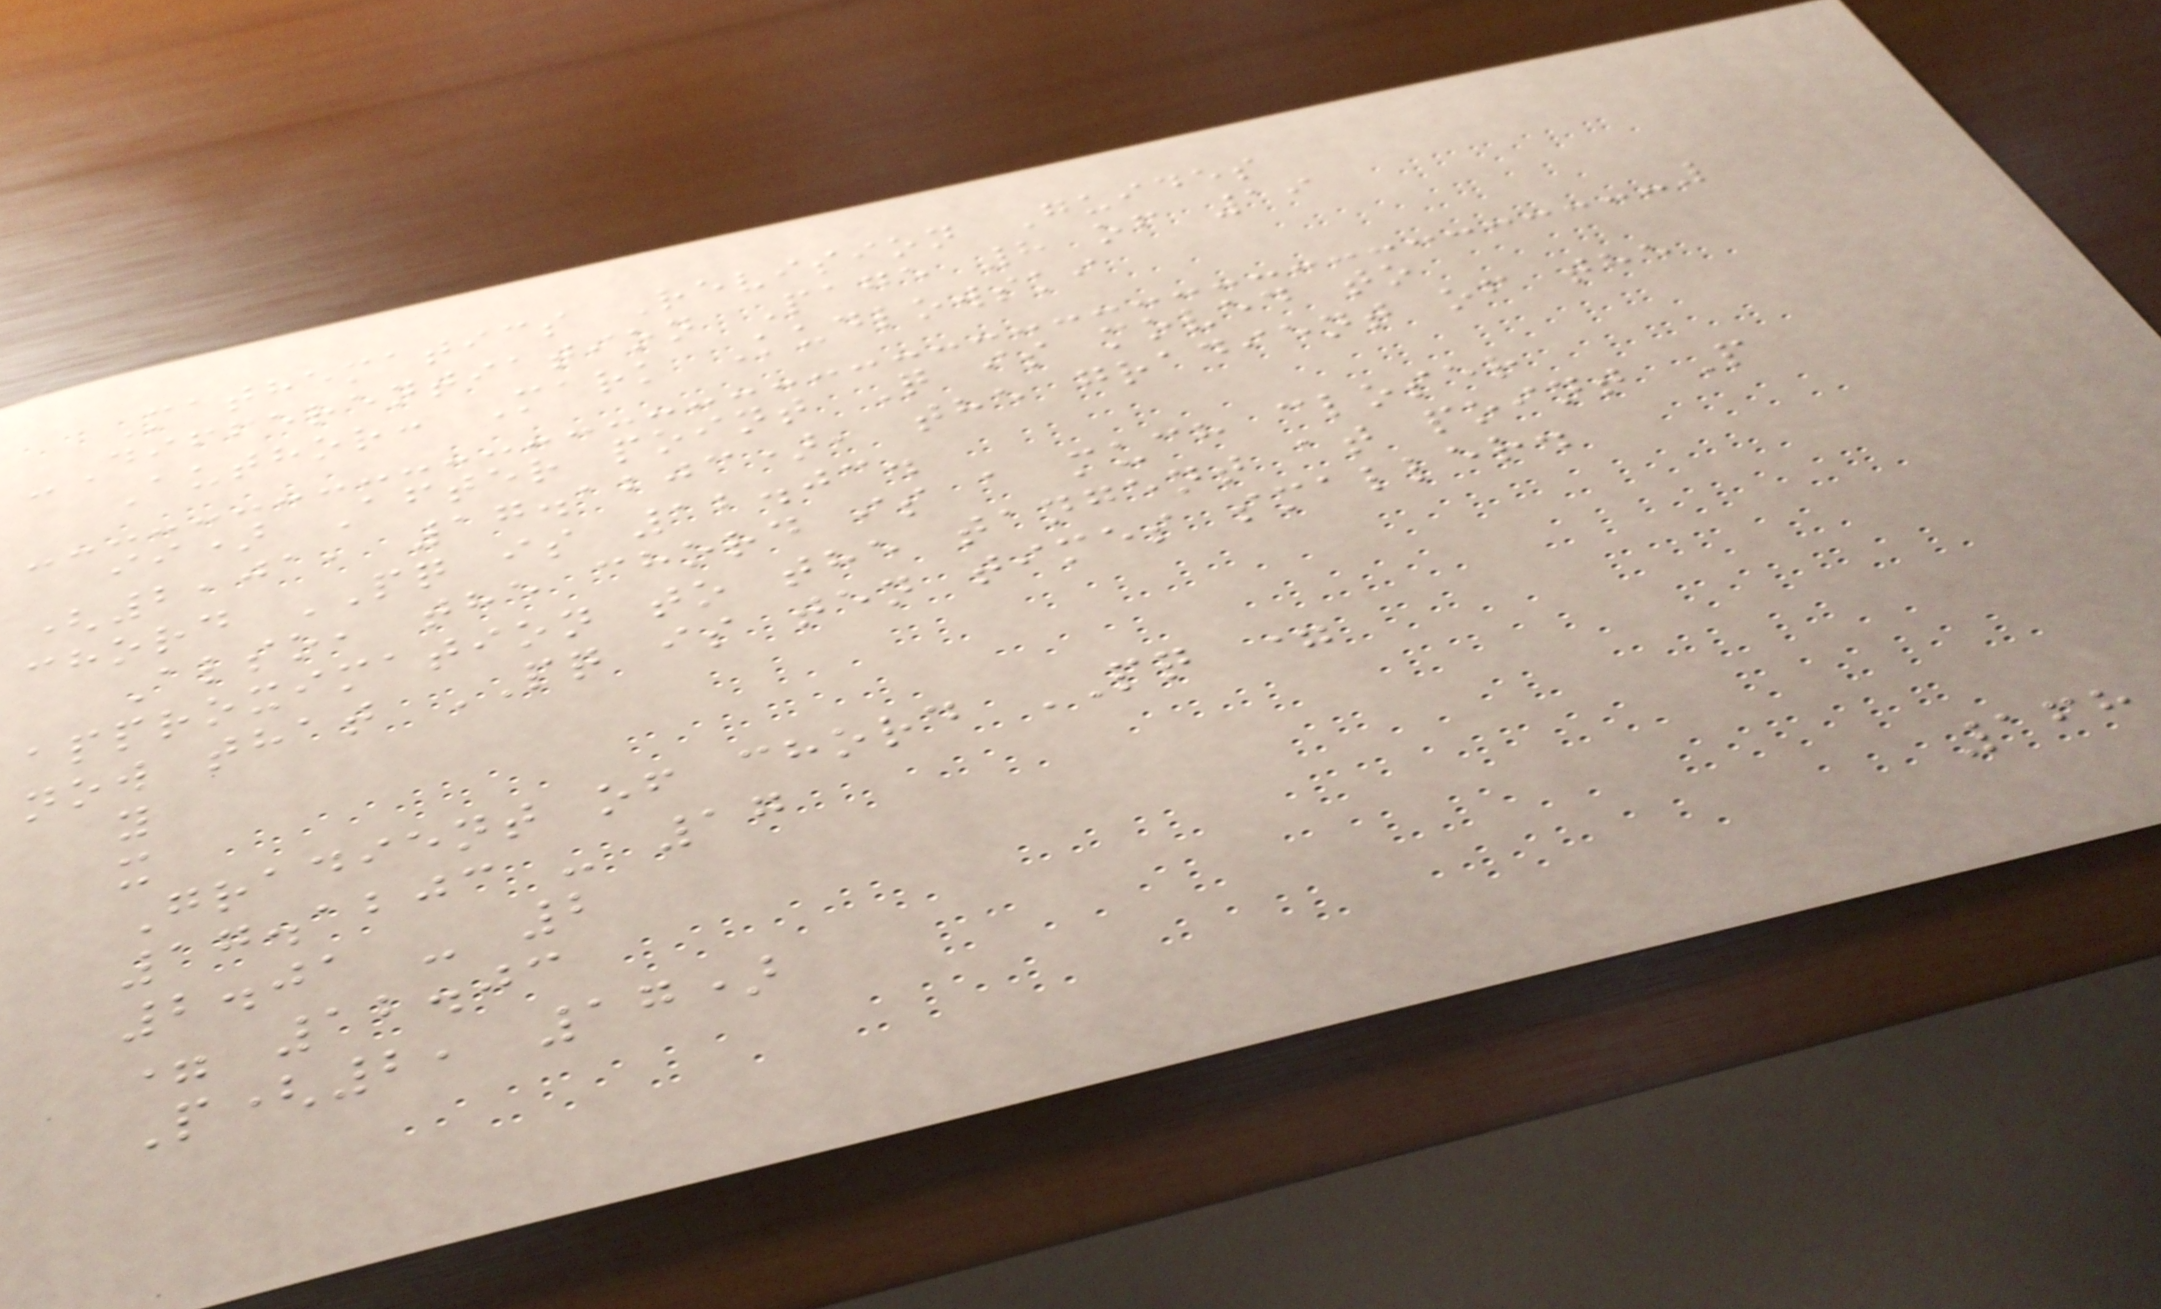Mathematics Revision Guides
-Differentiation Page 8 of 19
Author: Mark Kudlowski
ii) After point Q is moved to
(2,01, 17.1203), the gradient of the
chord PQ is 12.03.
Also, the chord is a much closer
approximation to the tangent at point P
now that PQ is ten times smaller.
y
x
Gradient of chord PQ =
17.1203 - 17
2.01 - 2
= 12.03
P(2, 17)
168
